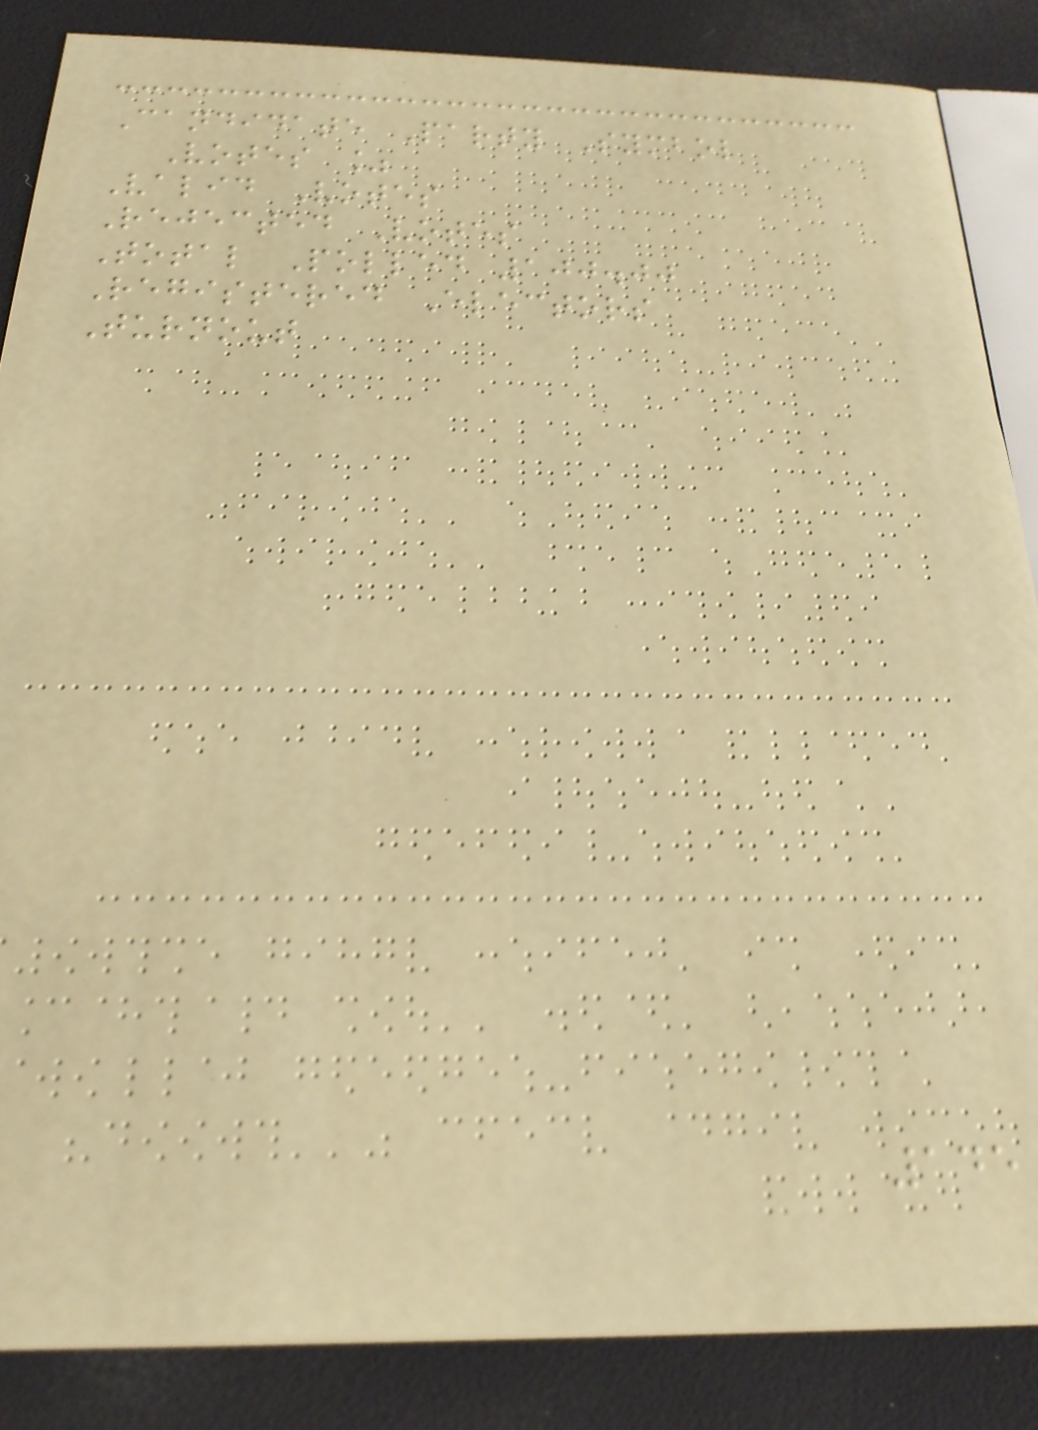Candidate Party Symbol
Votes %
Valid Votes
Rejected Votes
Total Polled 100.00
Registered Electors
Turnout
145
